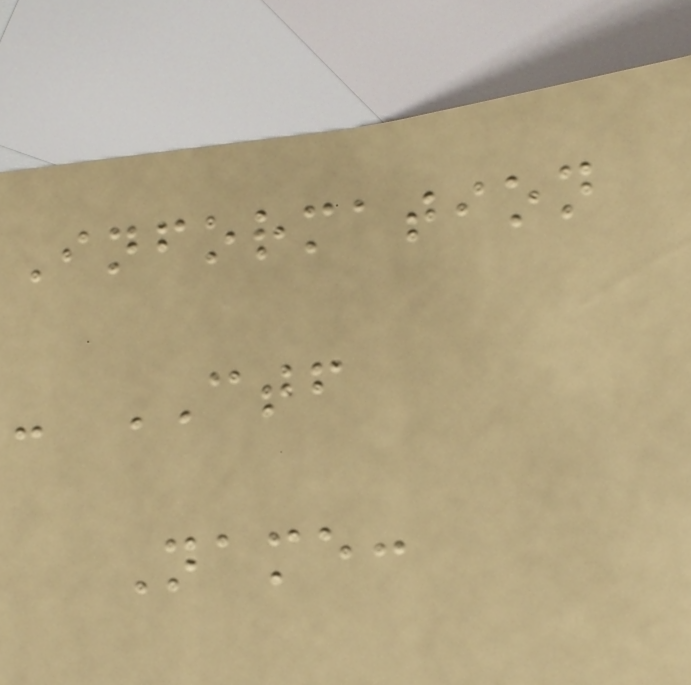Information
- CTF
Name:
